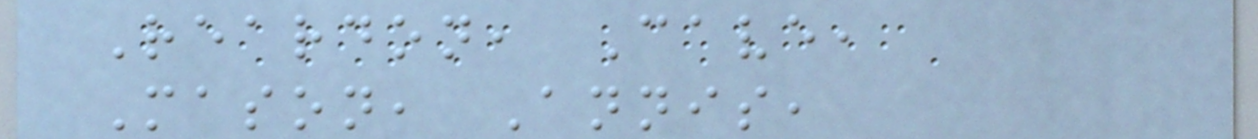Reardon, Cave,
Mason, Annis,
